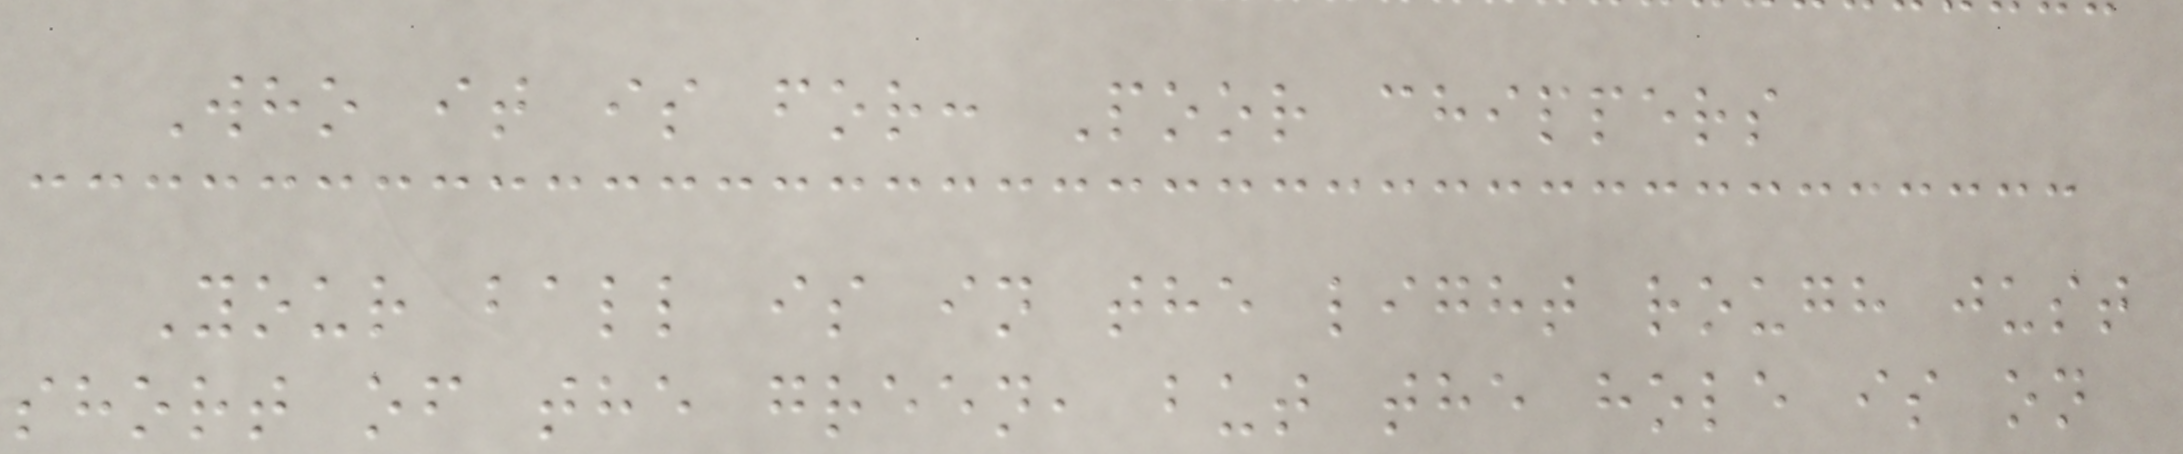Who it is for: Poor chippers
Your ball is in the light rough just
short of the green, but the hole is on
